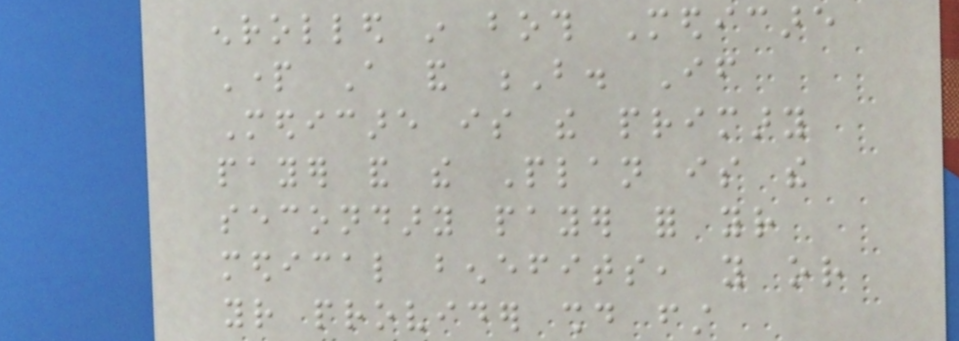enrolled in both Medicare
Part A and B. If
Medicare is the primary
payer and the Plan is the
secondary payer for your
medical benefits, you or
your provider should first
